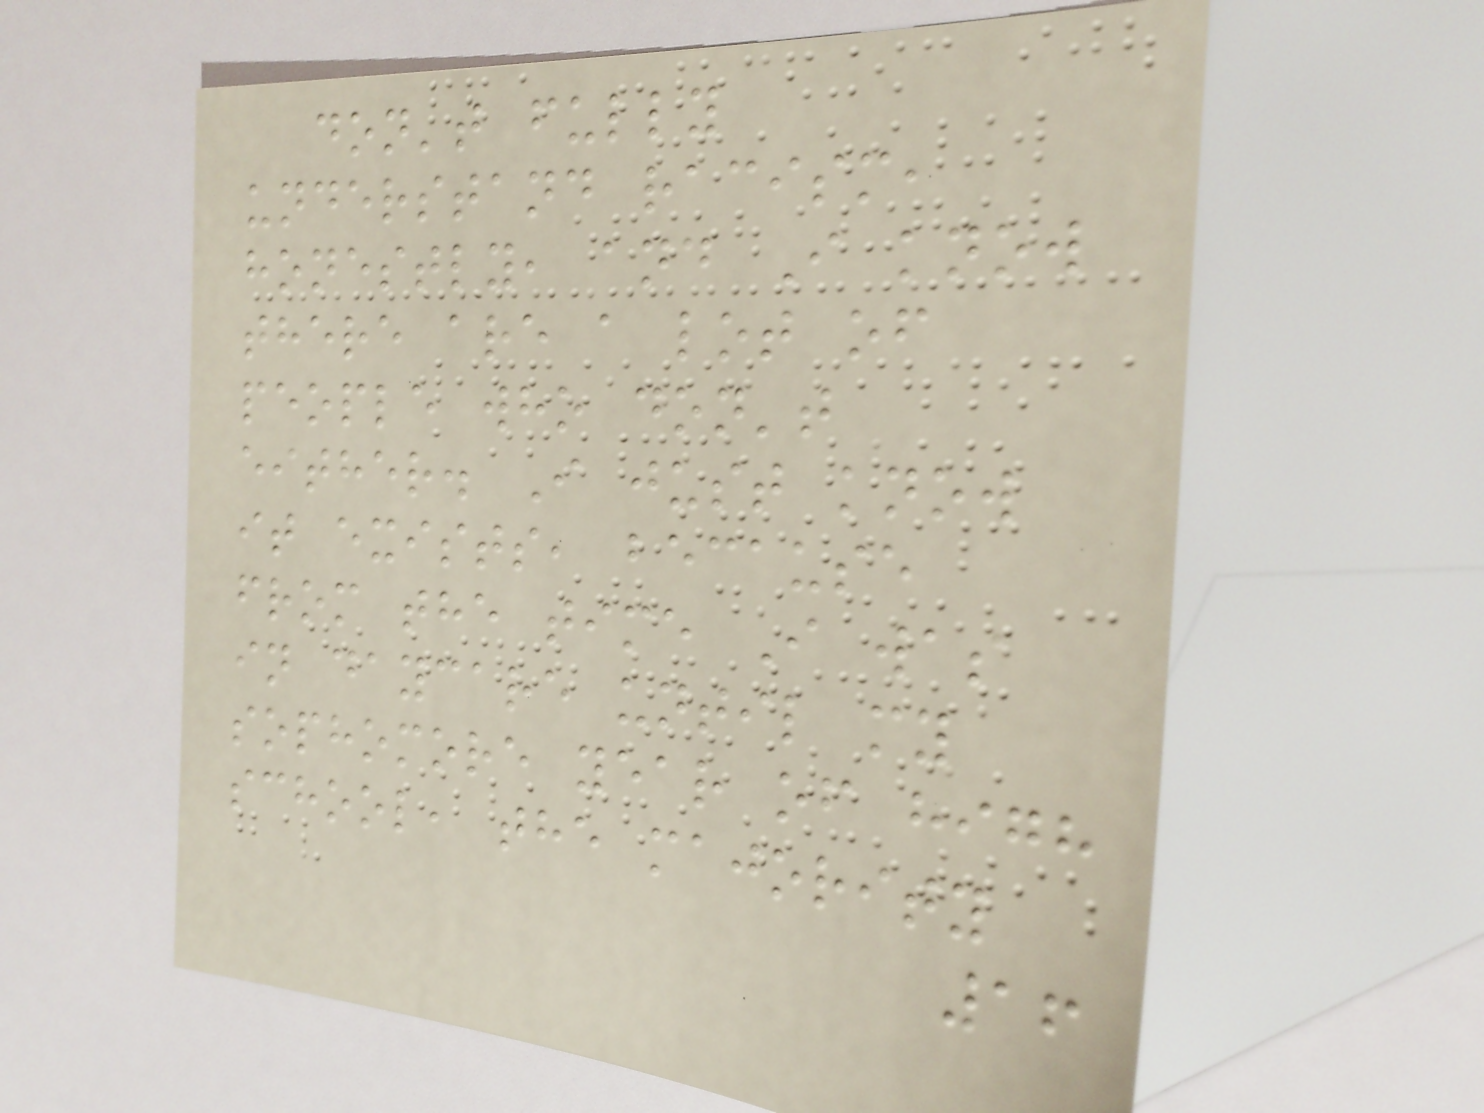don't fully
understand racism,
honestly, and I know
there are a lot of
people who don't
either. I just know
it exists, because
from the time I was
in daycare until my
sophomore year of high
school, the majority
16
